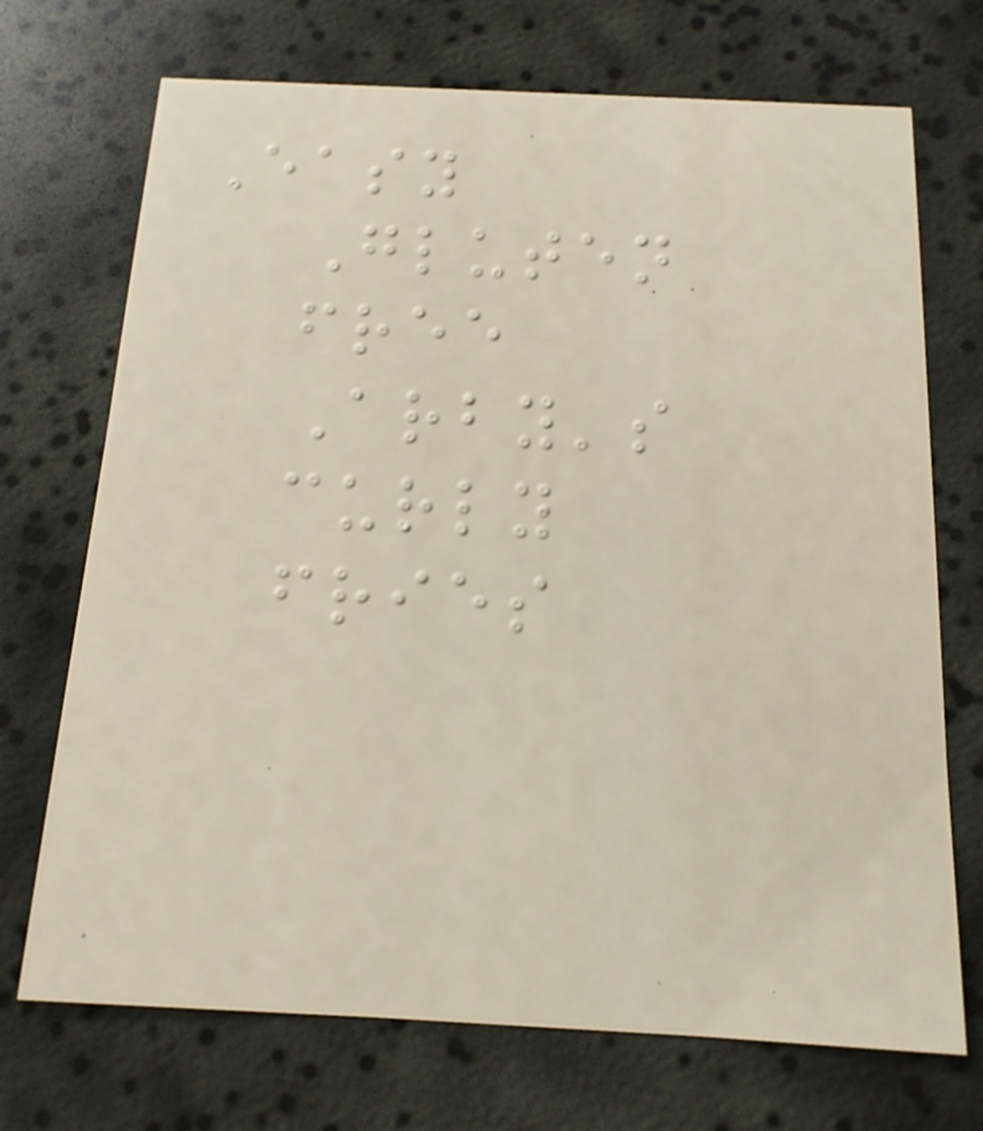Easy
Gluten
free
Arby's
curly
fries
